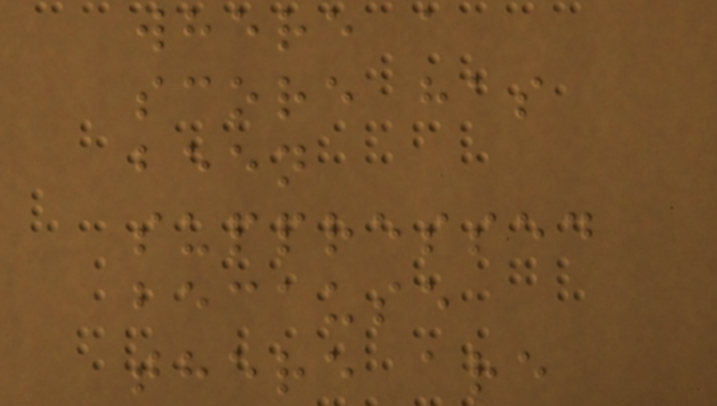where a
score has
been
suppressed
because
there are
